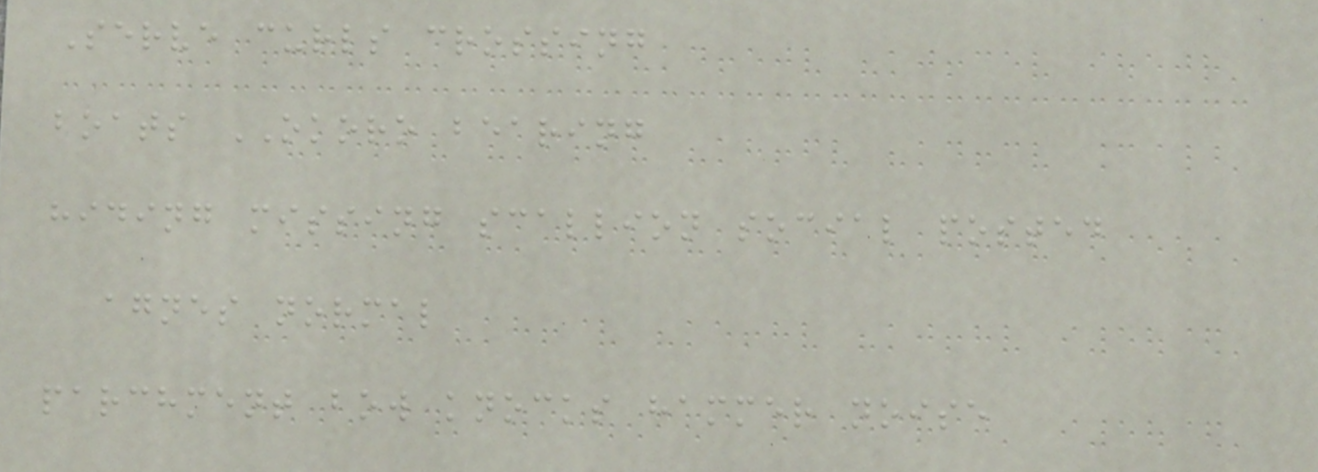Serve curls crossing
boats OKORO bearing
hiding missing scallion social posted
agnes normal
parchment bow knocks hammer noise
